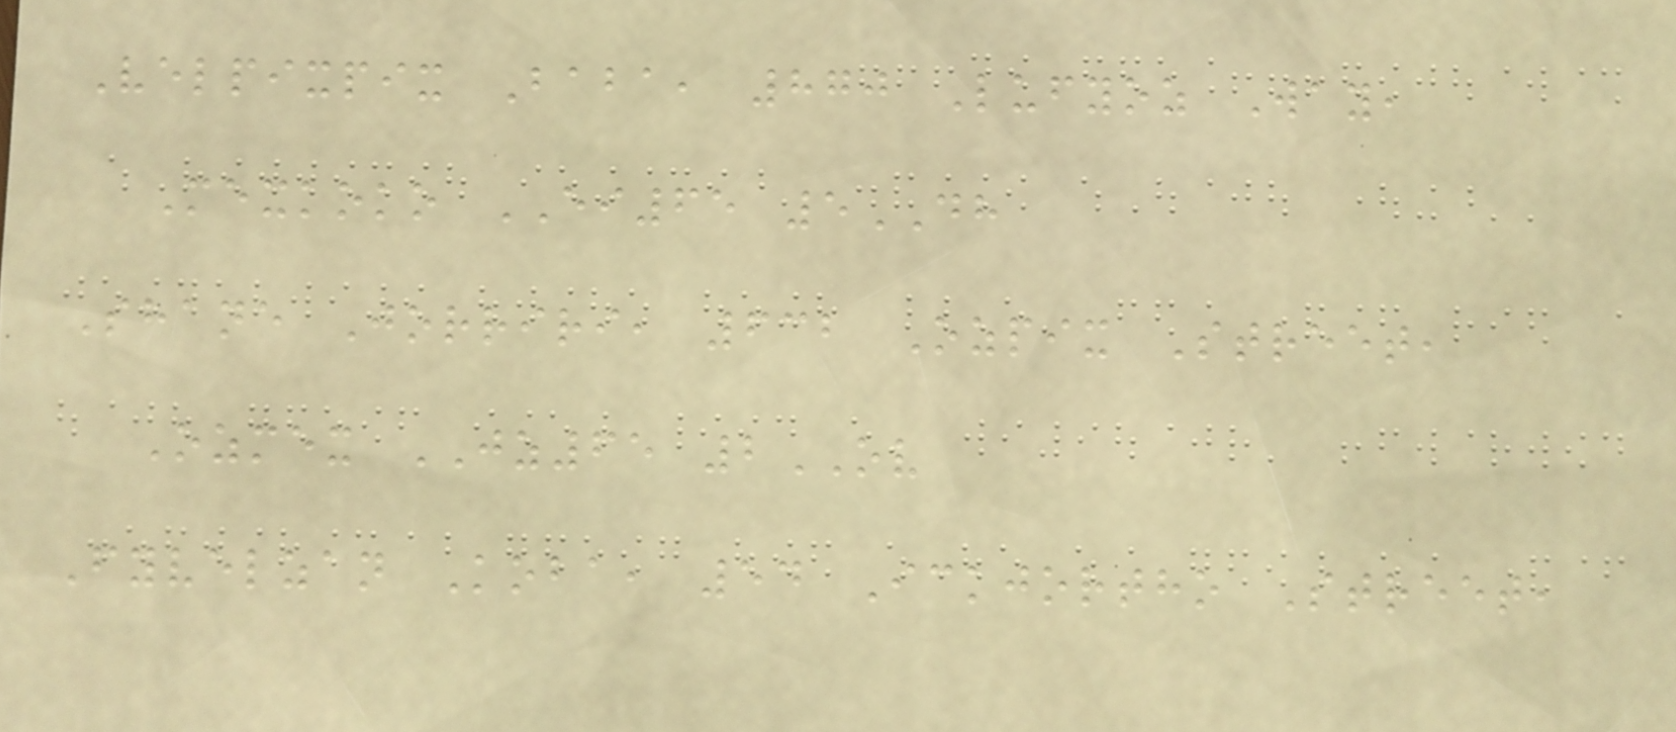Velpixpix Baba, 870 Lufyoz Way,
Mexkoko EI65 5DH
Shane Jorriri, 632 Ozpix Street,
Ozmex JZ65 2OV
Fyvelzan Koba, 54 Ickjortho Street,
